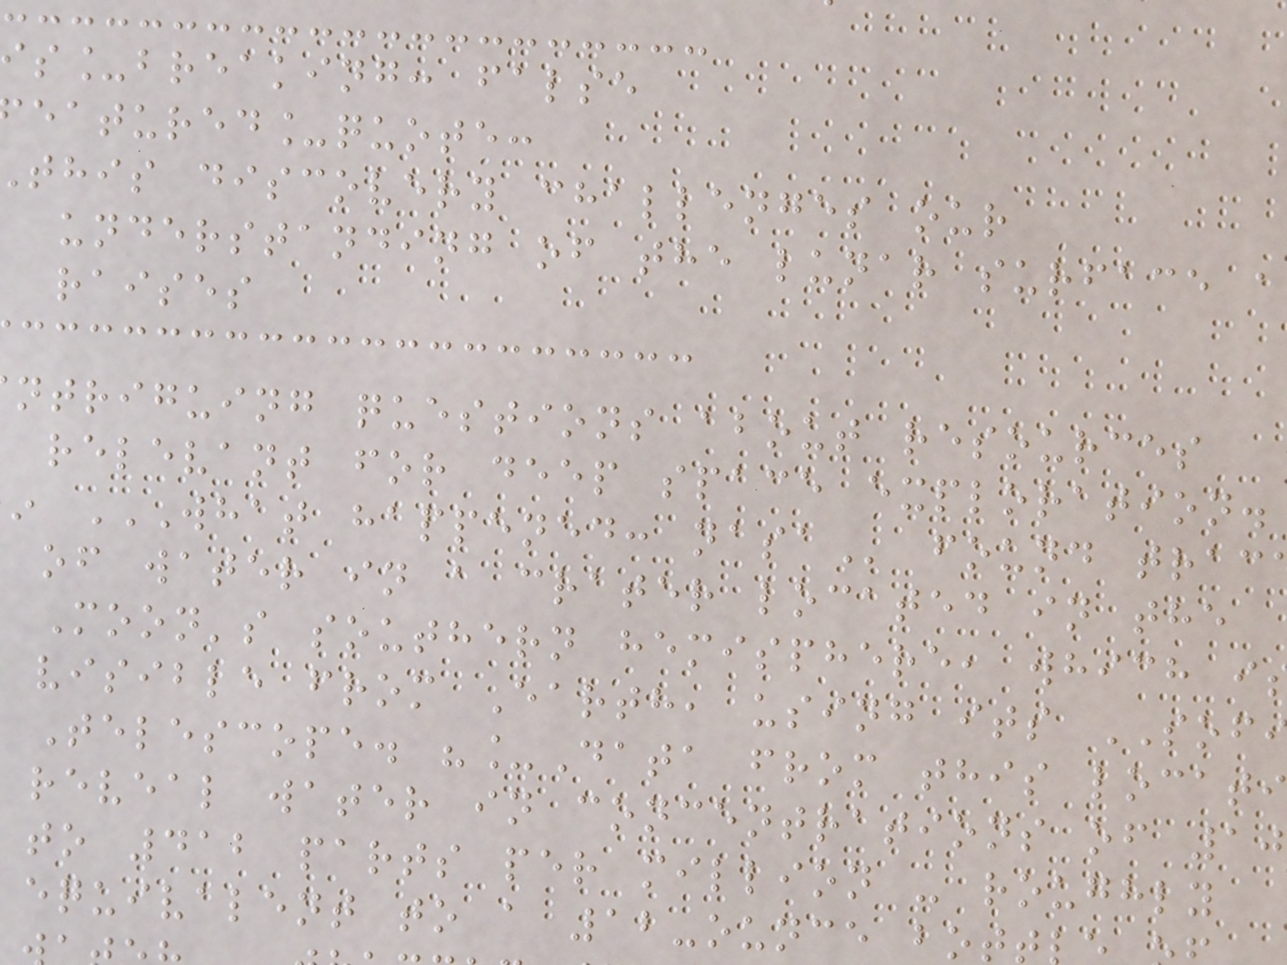is_breaking: false
eatured_quote:
this discovery challenges our
understanding of the lunar surface a
raises
ntriguing questions about resources
relevant for deep space exploration.
WHAT HAPPENED: NASA found trac
of water in a crater located in the
Moon's southern hemisphere, which i
visible from Earth, using its SOF
Telescope. "_Data from this locati
reveal water in concentrations of 10
to 412 parts per million - roughly
equivalent to a 12-ounce bot
